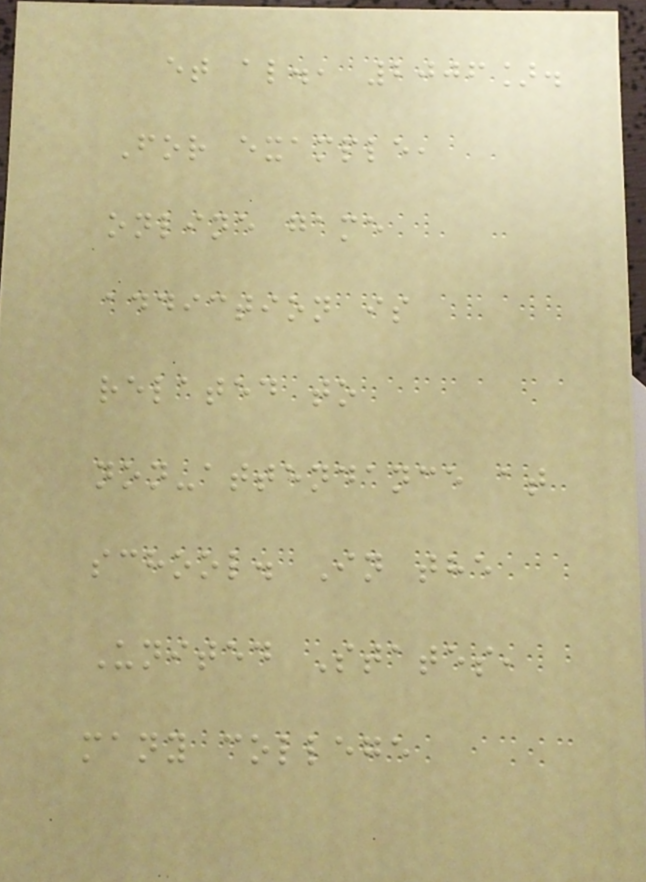et al., 2006].
For example,
online game
addiction is
related to
non-attendance at
school. In the
United States,
many college
